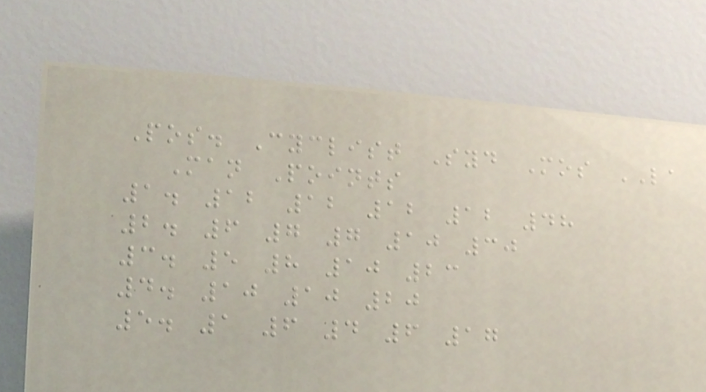Pos. Cyclist Syd Mos LA
Man Points
1. 12 12 12 12 48
2. 6 7 7 10 30
3. 5 8 10 23
4. 10 10 20
5. 1 6 4 6 17
